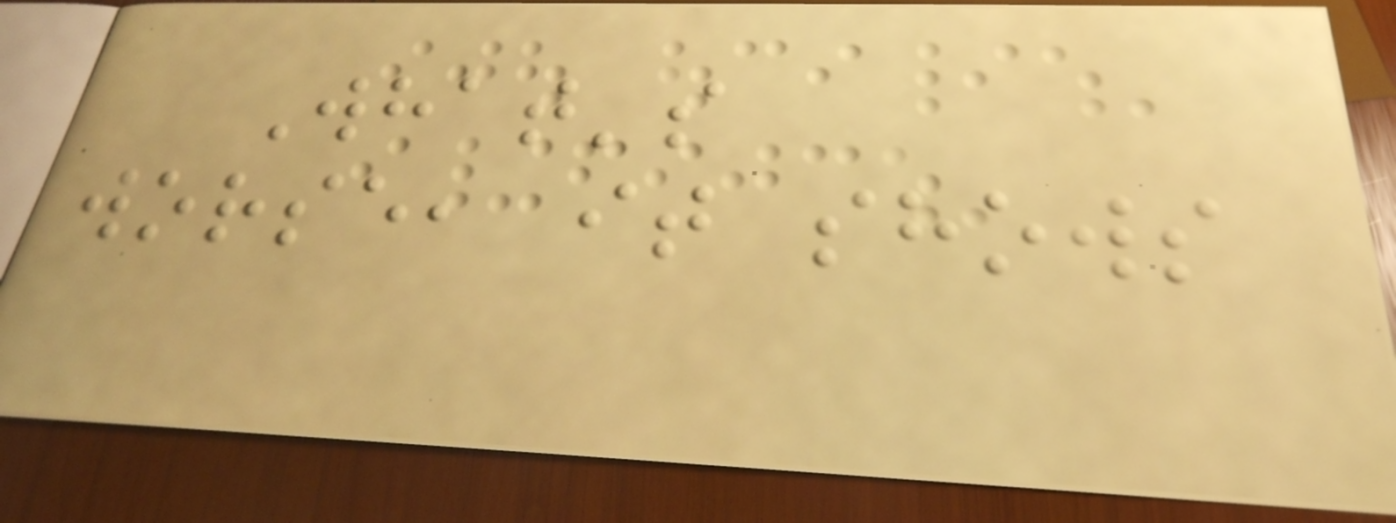What's
worse, it shows
